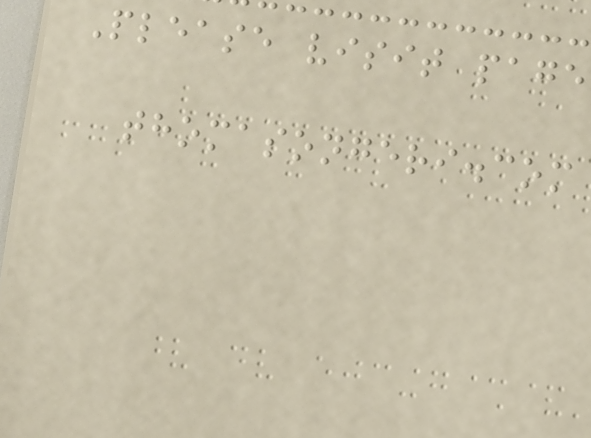Please visit page
thomasongeri.com
